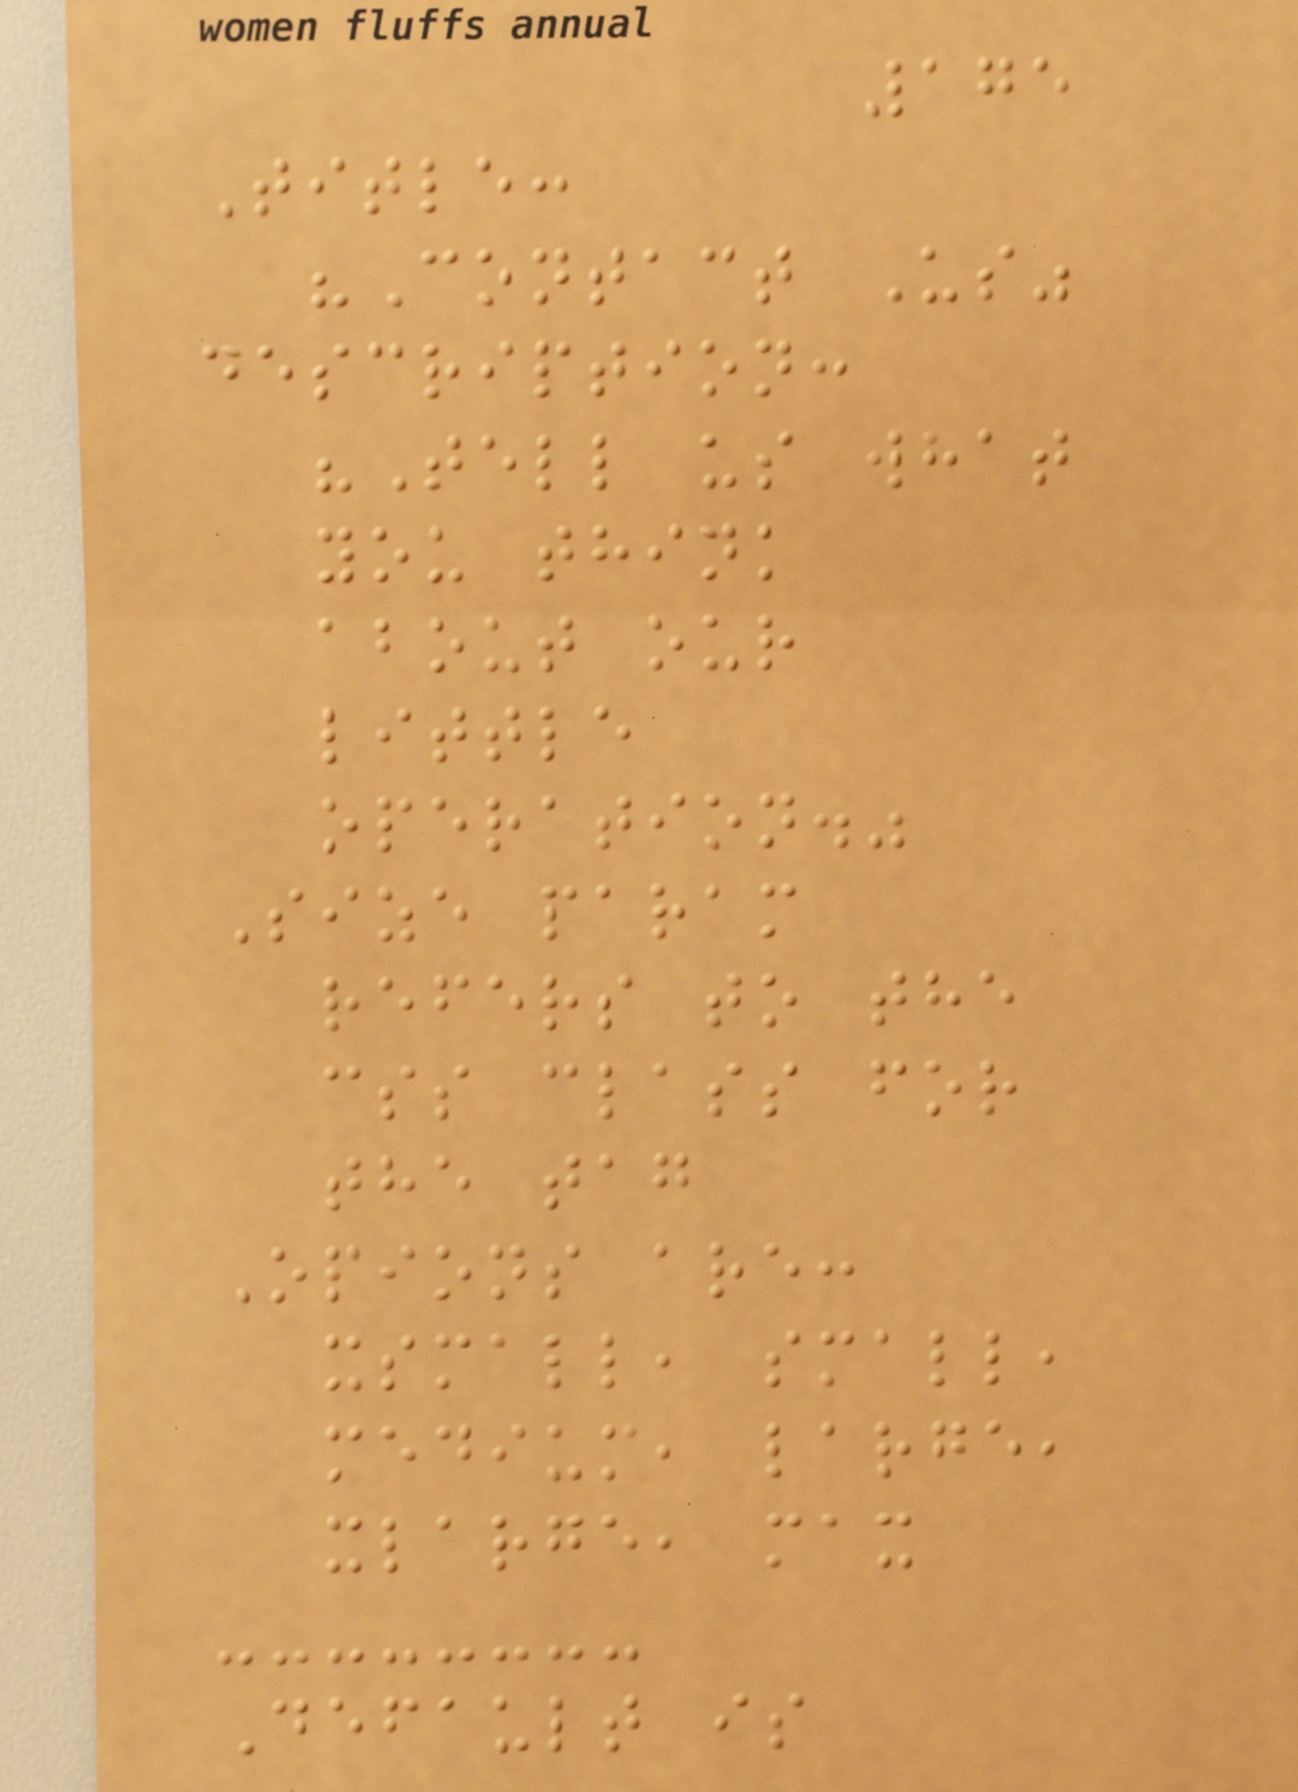175
Title:
"Contact Us"
description:
"Tell us what
you think
about our
little
operation."
Size param
refers to the
css class for
the tag
Opions are:
xsmall, small,
medium, large,
xlarge, max
Default is
